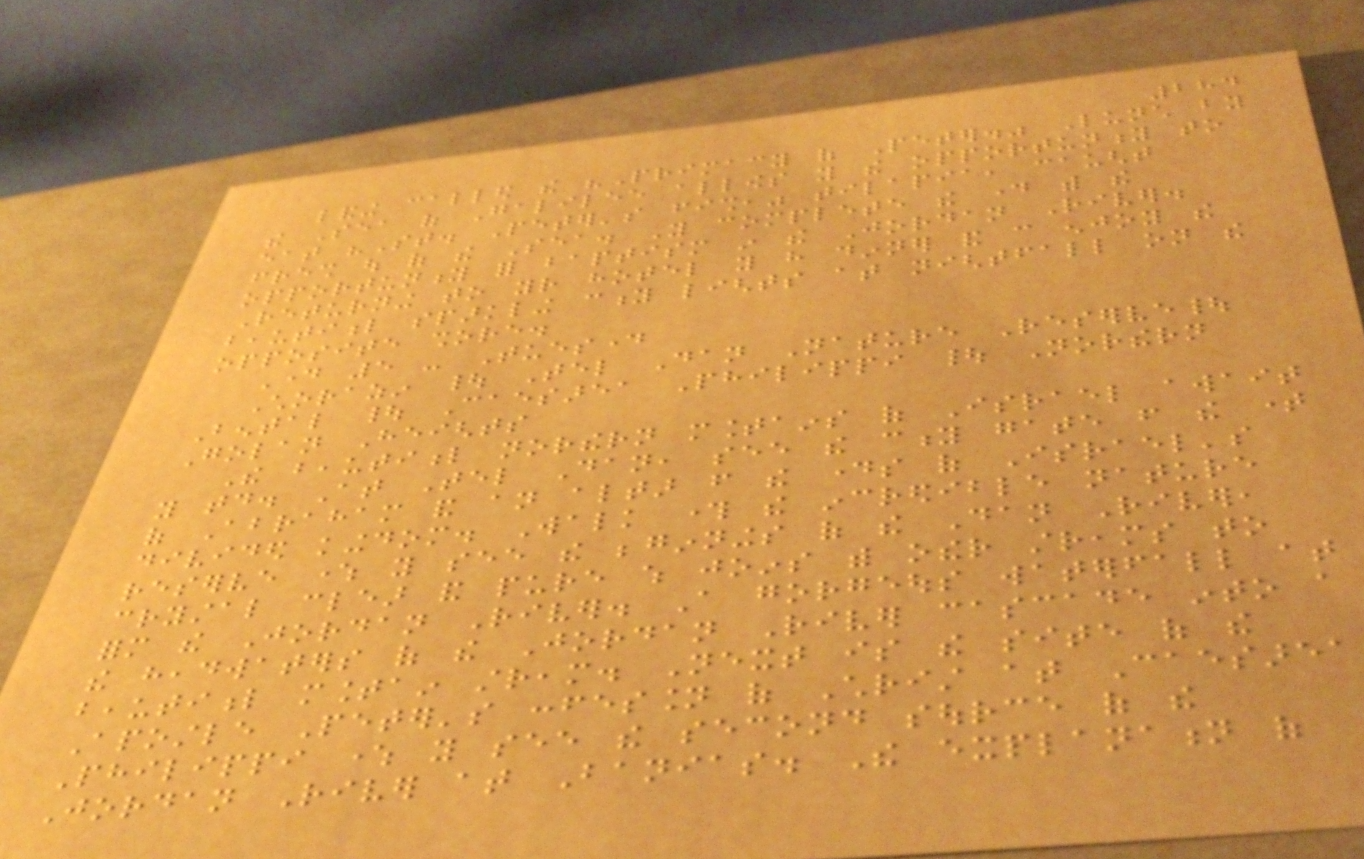284
landing called the "Primacy of Peter." Lunch by
the Sea of Galilee allows you the opportunity to
eat "St. Peter's fish," tilapia, caught
fresh out of the Sea. You complete the day with the
opportunity for baptism in the Jordan River.
Returning to your hotel you have dinner and can enjoy the
beautiful sparkling city lights at nightfall on the
opposite shore.
Day 5 - Tuesday
Chorazin | Tel Dan Nature Reserve|
Bental | Caesarea Philippi | Northern
Golan Heights
The beautiful northern mountains of Israel await
you today. At Tel Dan, see the city gate from the time
of Abraham and an altar from the days of Israel's
divided kingdom. Walk through the incredible nature
reserve where you see the beginnings of the Dan River,
crystal clear and pure which joins with other streams to
form the Jordan River. A gorgeous waterfall at
the headwaters of the Jordan River cascade into a
beautiful mountain stream. Next is the site of the
Apostle Peter's confession of Christ at Caesarea
Philippi where you see the second source of the
Jordan River at Banias. The explanation of
